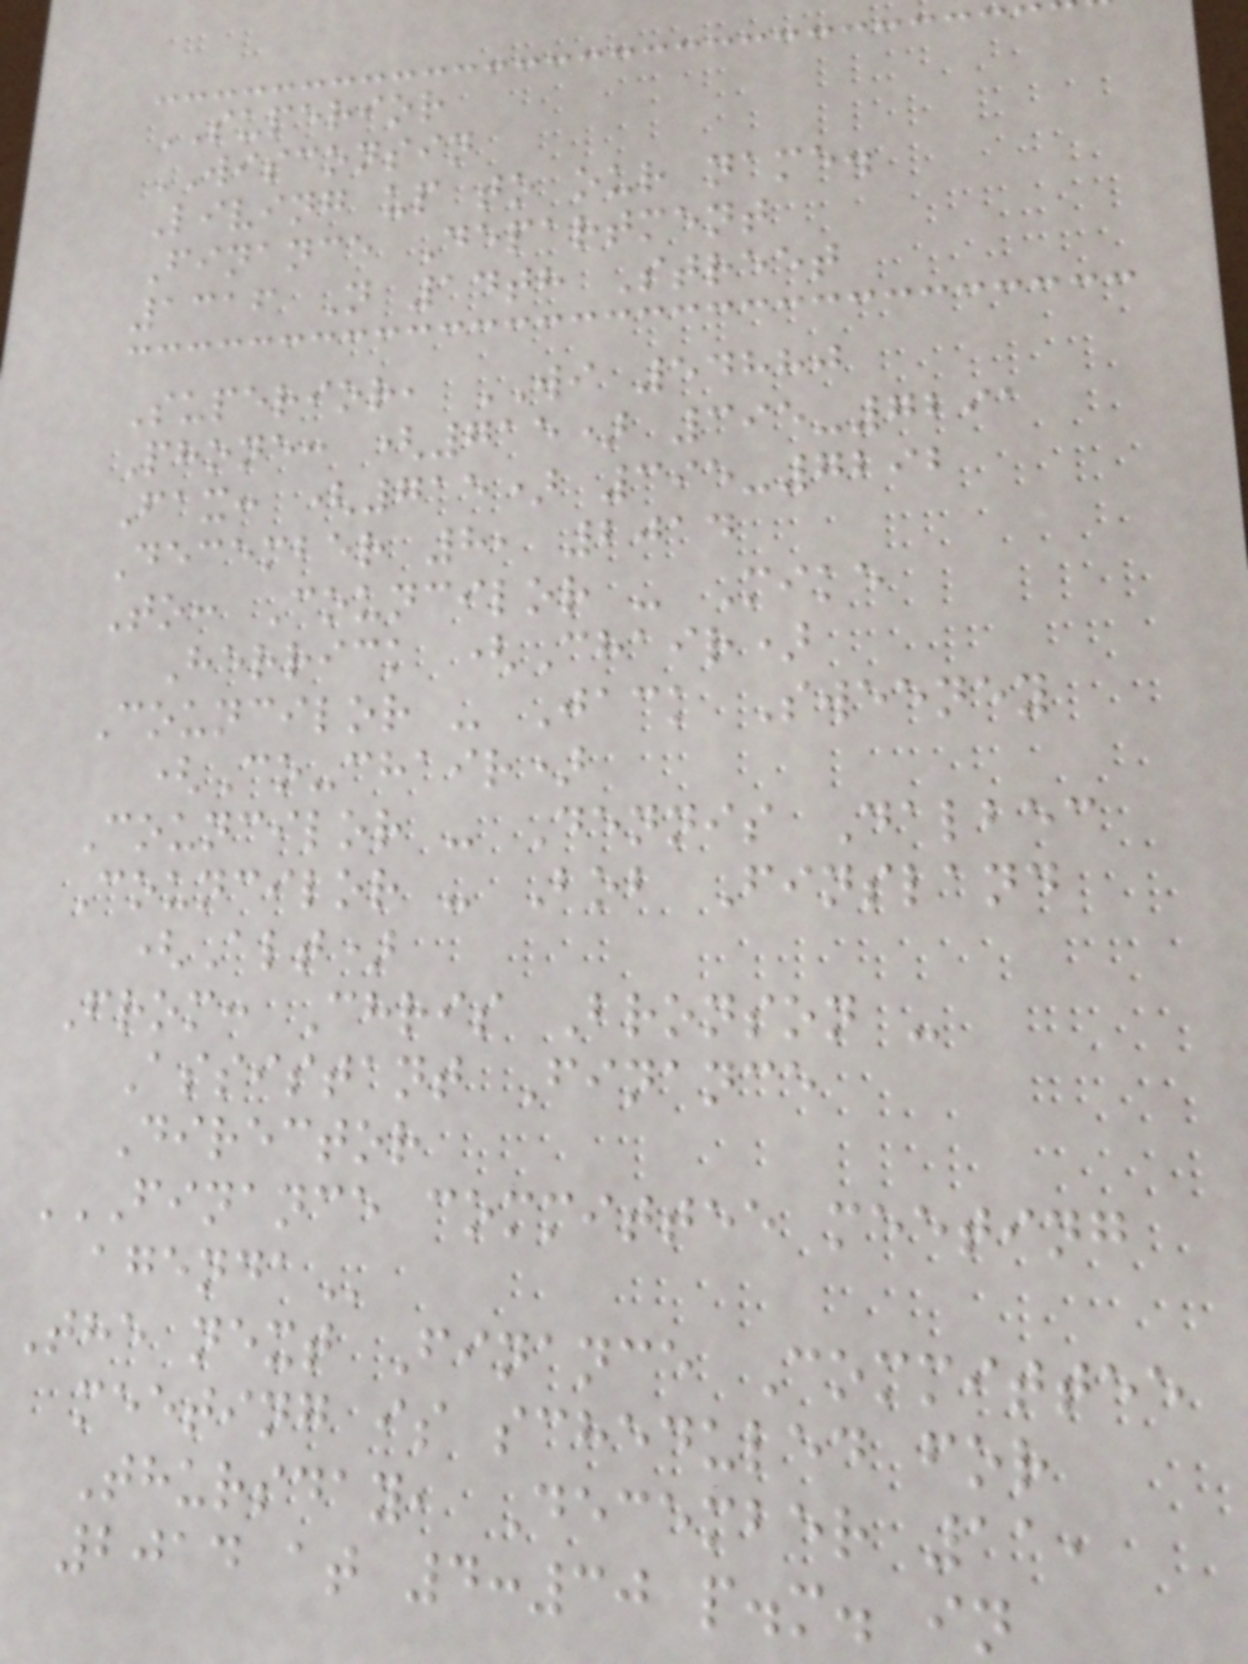SUPERIOR
WISCONSIN
Living up to our name.
Finance Department
1316 N 14th Street
Superior, WI 54880
Phone: (715) 395-7291
Fax: (715) 395-7292
December 8, 2014
To: Councilor - Mike
Herrick (Chair)
Councilor - Jack Sweeney
(Co-chair)
Councilor - Dennis Dalbec
Councilor - Bob Finsland
(Alt)
From: Chris Bronson -
Assistant Finance
Director
FINANCE COMMITTEE MEETING
The next Finance Committee
meeting is scheduled for
Thursday, December 11,
2014 at 4:30 p.m. in
